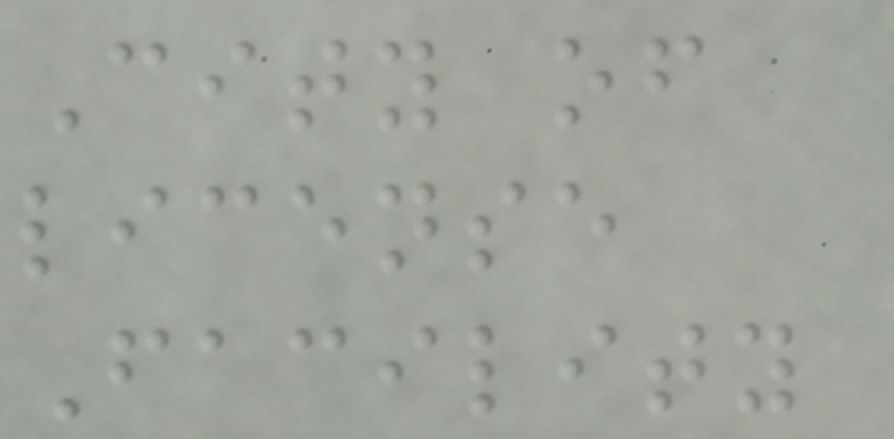City of
license
Facility
